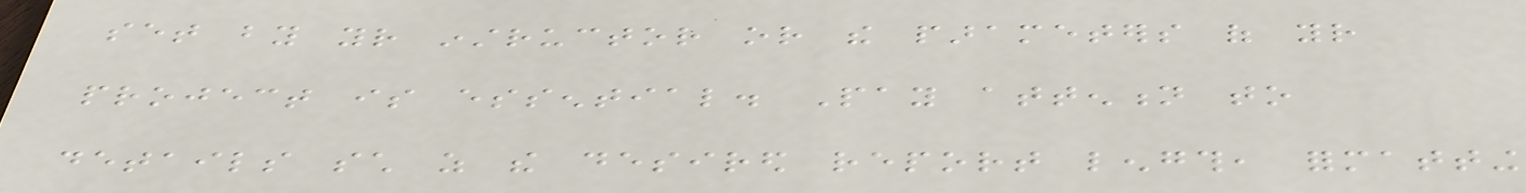set by your instructor or the parameters of your
project is essential. Pay attention to
details such as the desired report length, formatting
